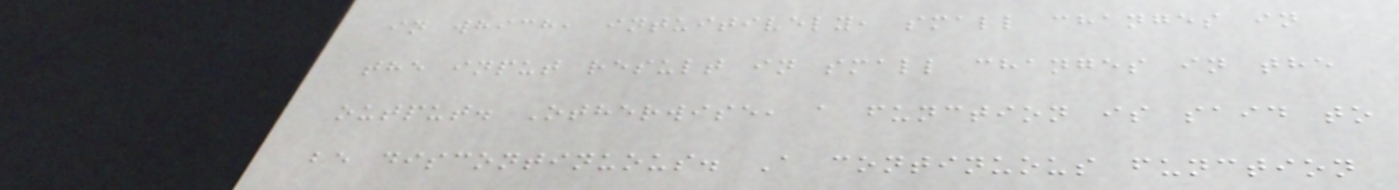in which, intuitively, small changes in
the input result in small changes in the
output. Otherwise, a function is said to
be discontinuous. A continuous function
